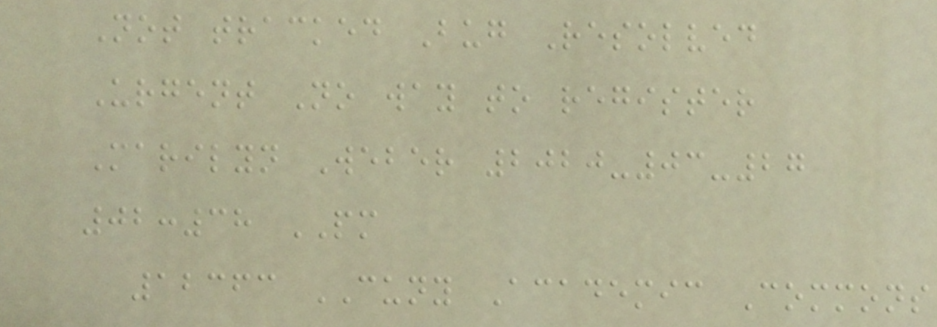Not tracked Bug Resolved
Urgent No way to register
Marilyn Weber 2020-03-27
02:38 PM
12363 CUNY Academic Commons
